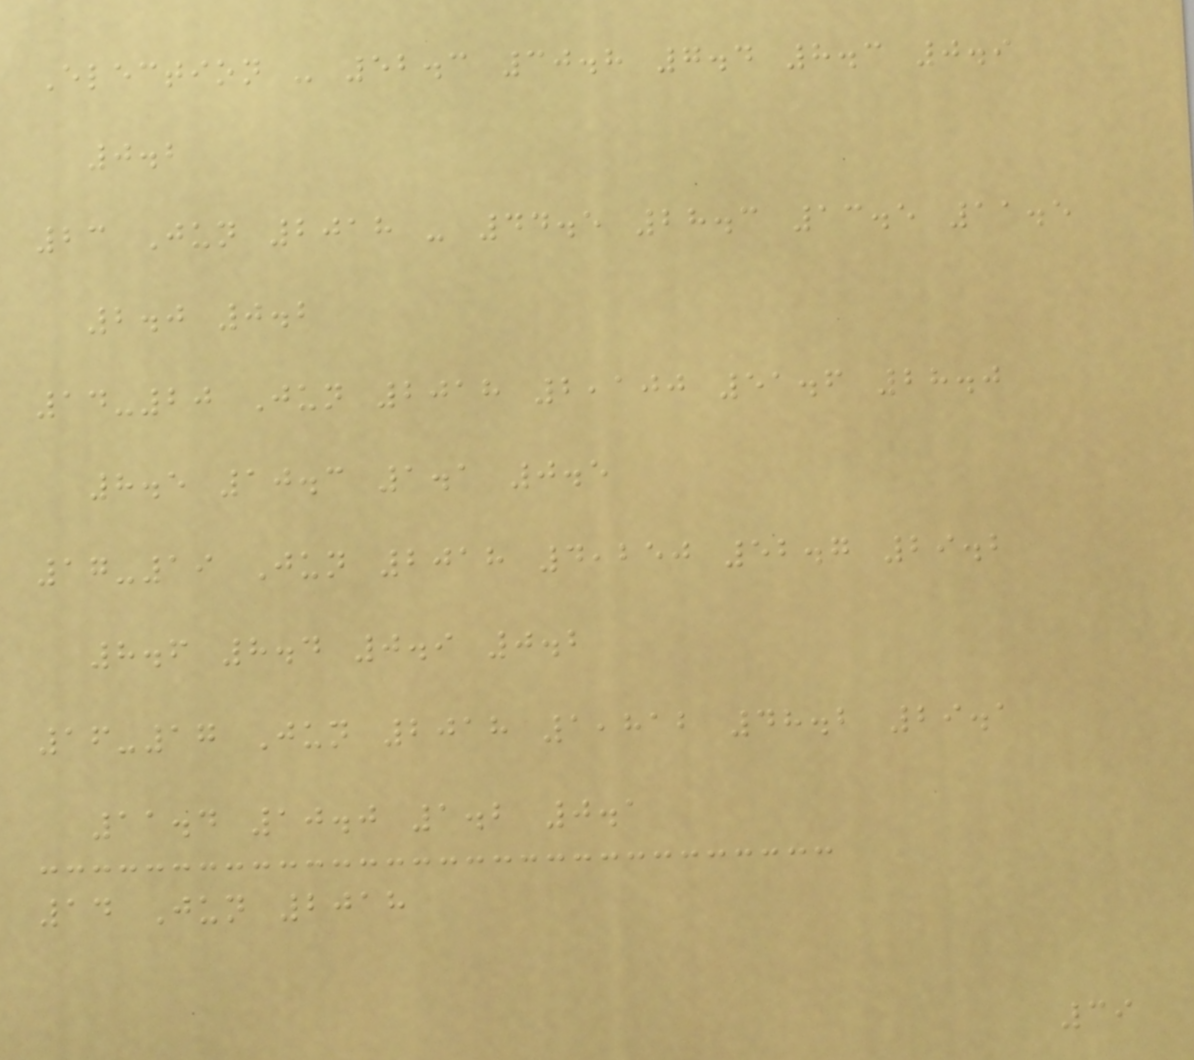Election - 52.3 30.8 7.4 8.3 0.9
0.2
23 Jun 2018 - 44.5 28.3 13.5 11.5
2.0 0.2
14-20 Jun 2018 2,100 51.6 28.0
8.5 10.3 1.1 0.5
17-19 Jun 2018 4,250 52.7 29.2
8.6 8.4 0.9 0.2
16-17 Jun 2018 1,812 48.2 29.1
11.4 10.0 1.2 0.1
14 Jun 2018
39
